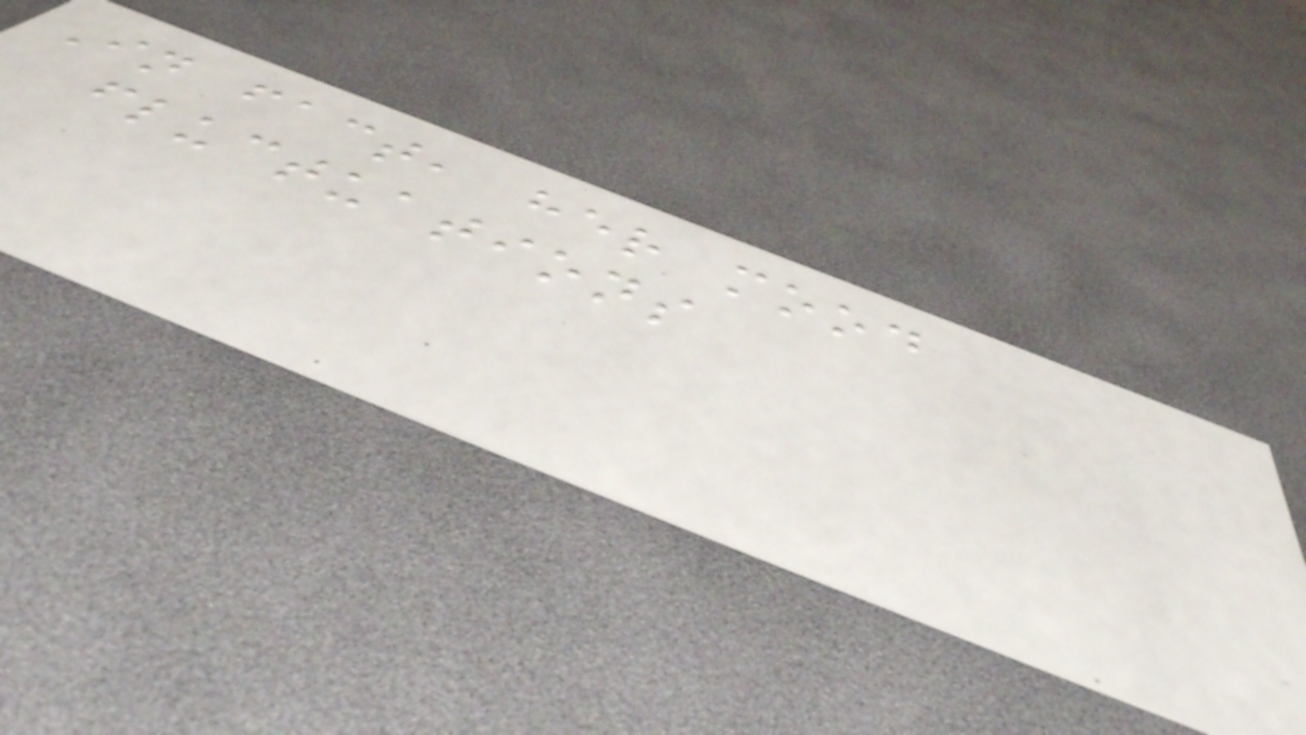In fact, her mood
fluctuations
